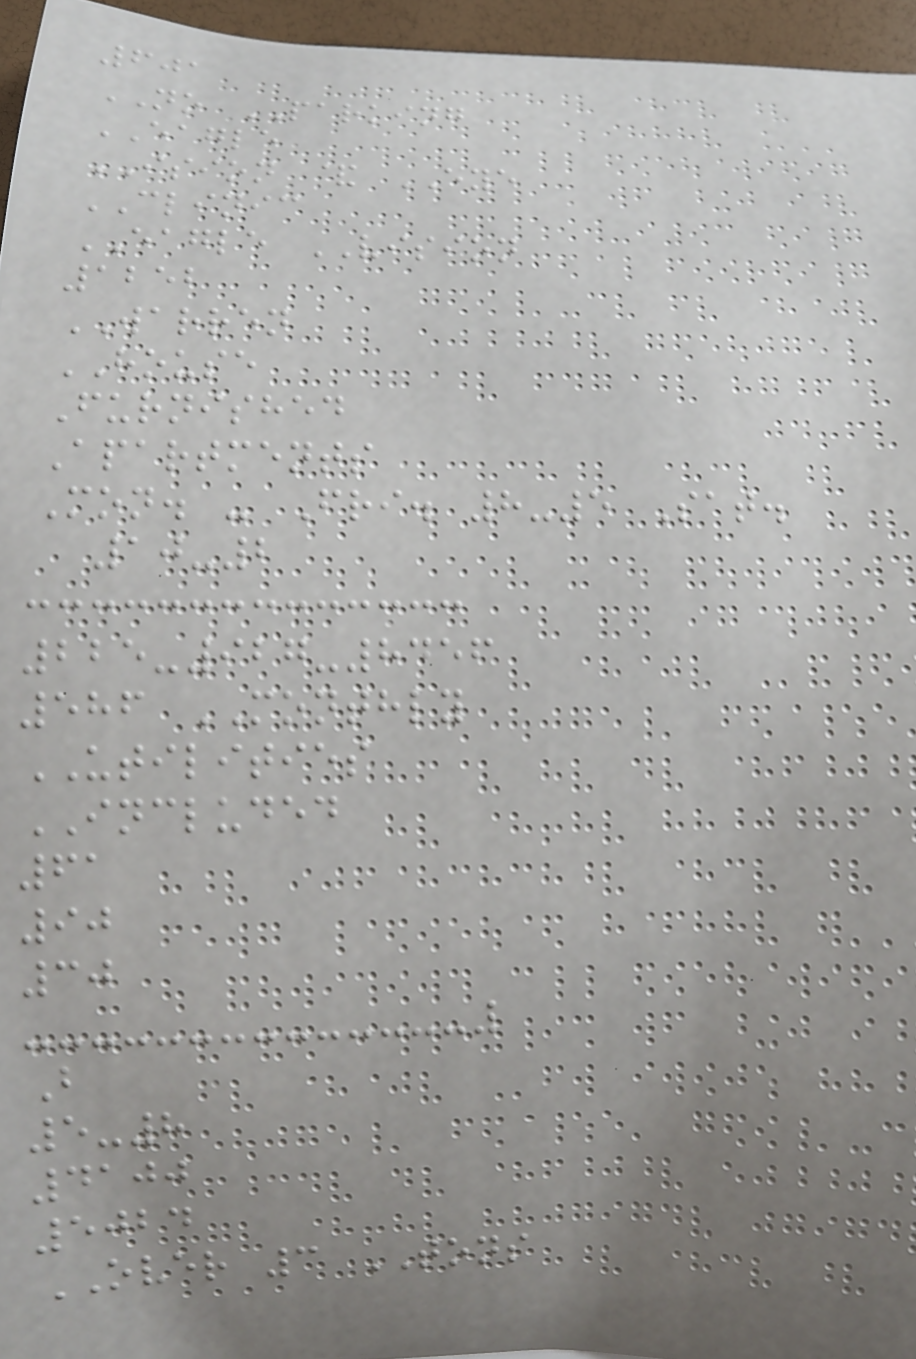601
NO PARKING
EAGLE
ISION & EYE
CLINIC
EAGLE VISION
1252
WARREN
HOUSE
Furnished
Apartments
Mon. - Fri. 8-5 Sat.
10-2
225-927-8456
586 MONTHLY
UTILITIES
INCLUDED
61
90
30
B
5-8
4100
5024
OVER 3 TONS
